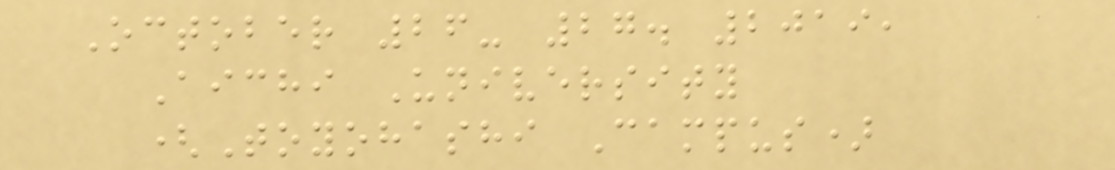October 26- 27. 2019,
Aichi University
(Toyohashi Campus)
